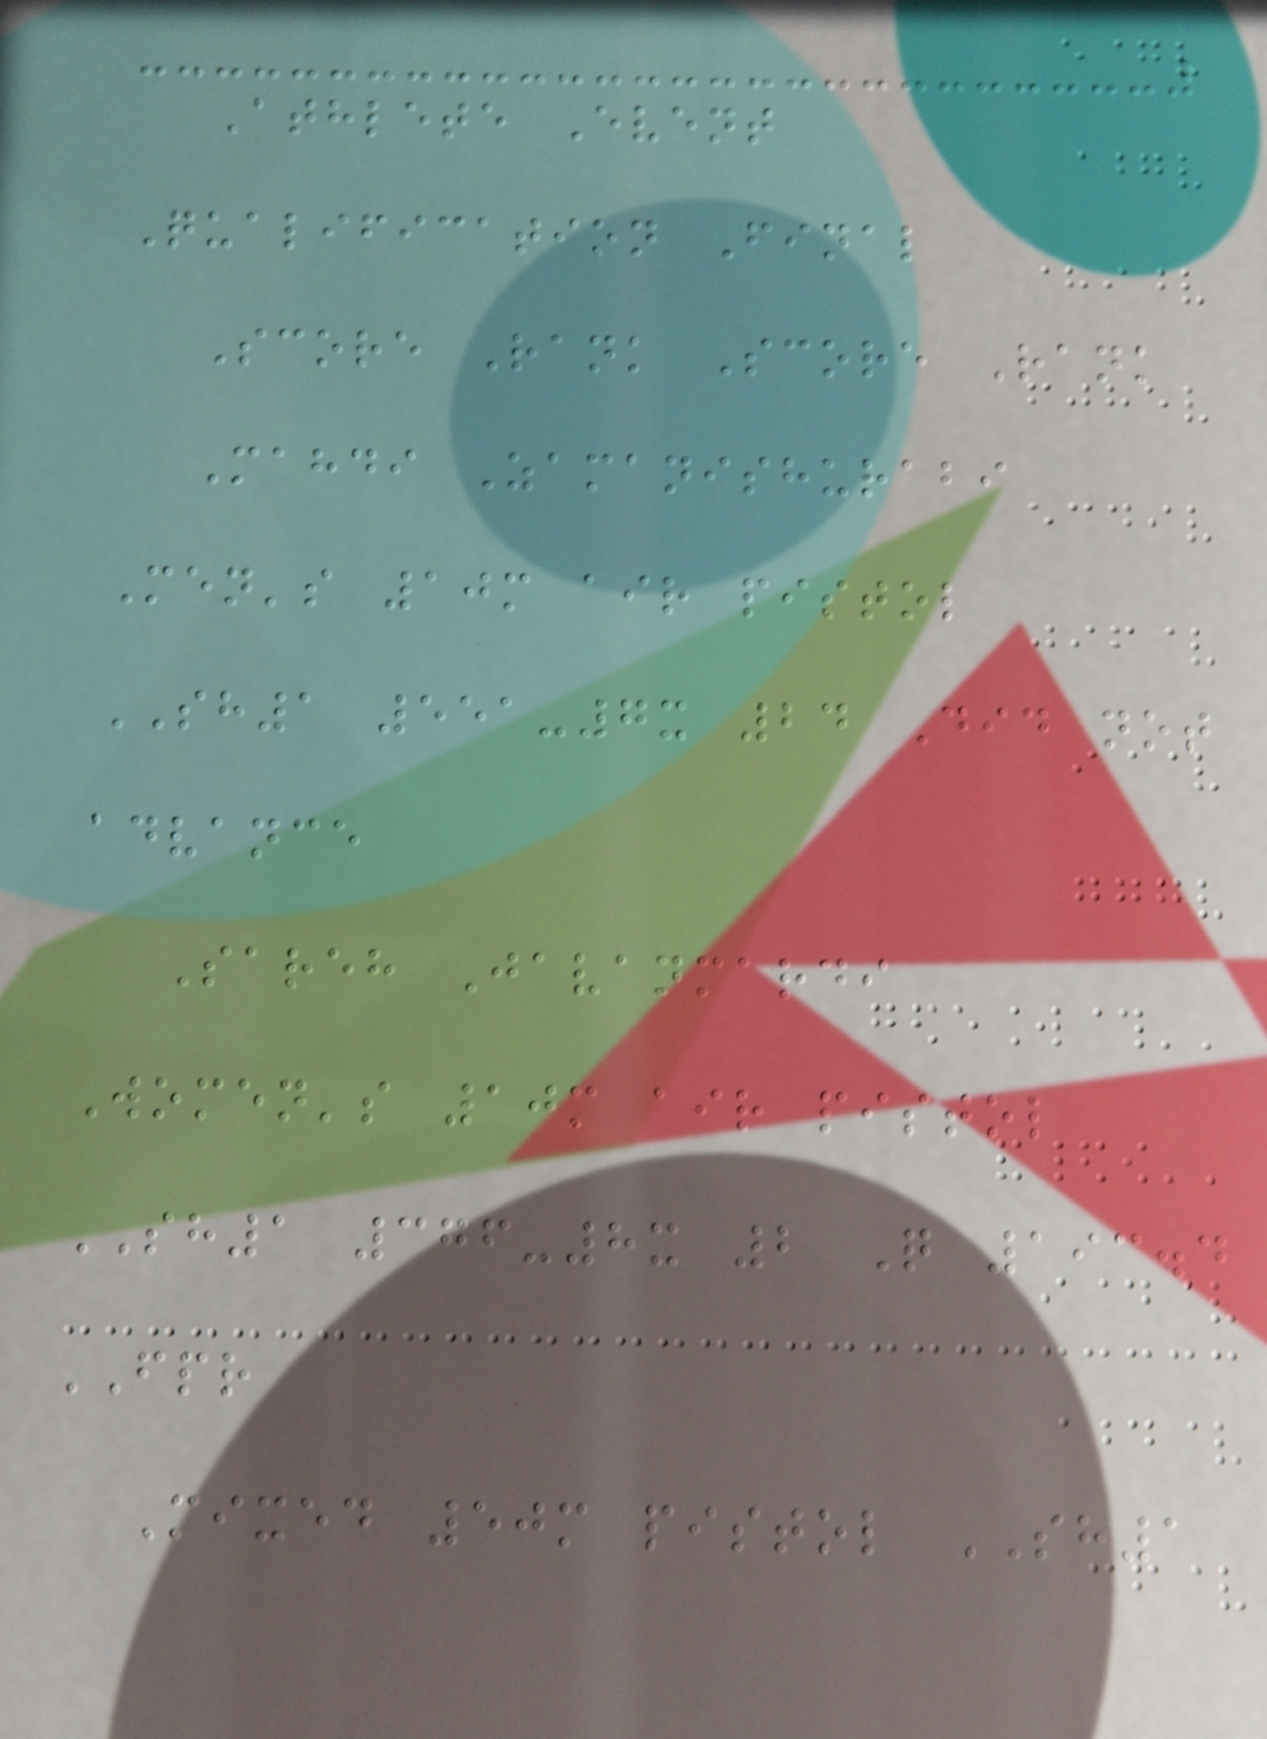Athlete Event
Qualification Final
Score Rank Score Rank
Mahdi Zamanishurabi
Men's 10m air pistol
SH1 551-7x 24 Did not
advance
Sareh Javanmardi
Women's 10m air pistol
SH1 376-8x 2 Q 193.4
FPR
Mixed 50m pistol SH1
